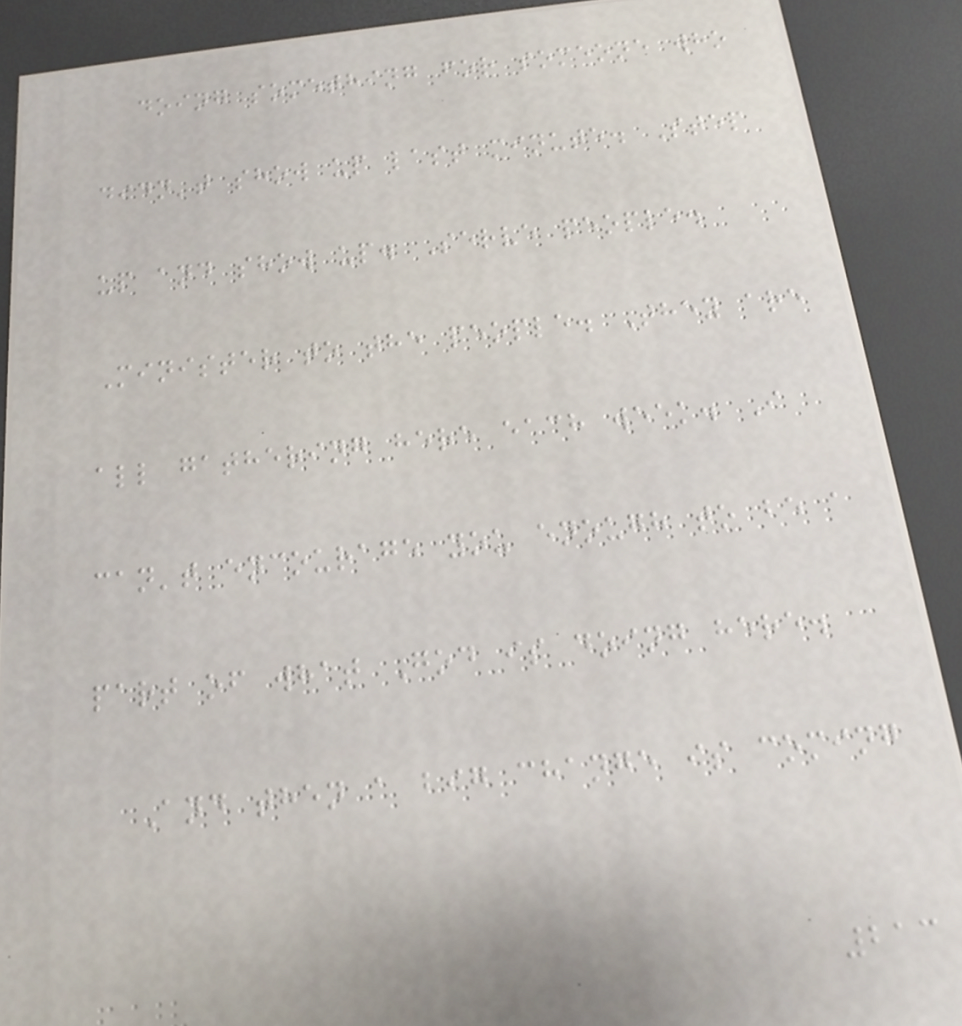doing something for someone who
didn't show up last minute. Step
up and show up. Serve people.
Minister to the people. They are
all gathering here each week. I
can't encourage you enough to be a
part of what God is doing here.
And then a big change is coming
213
